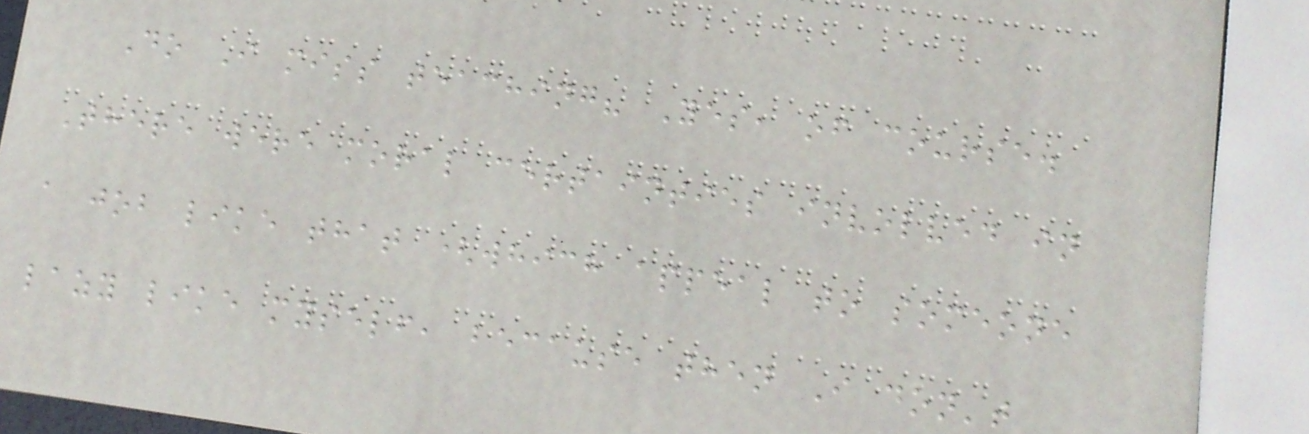Do I miss teaching? Yes, of course.
There were moral certainties involved in
a job like that (which appeal to someone
lazy like myself, because then I don't
